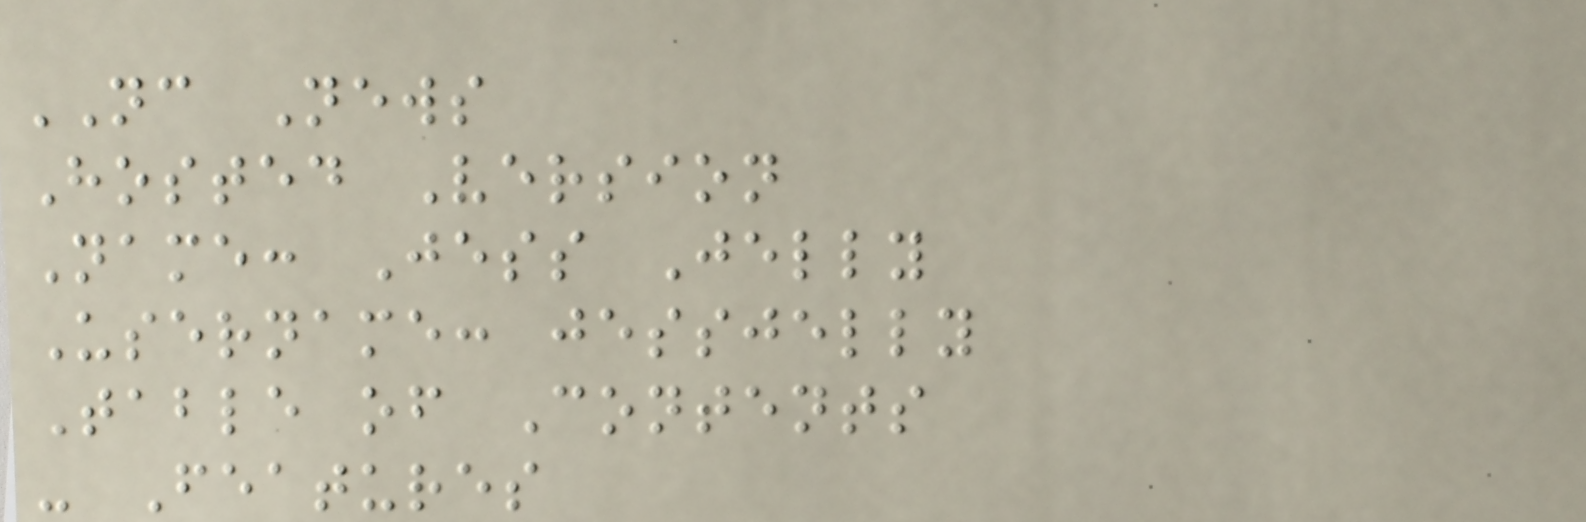NC News
Hosted Version
Name: Jess Jelly
Username: jessjelly
Table of Contents
- Features
